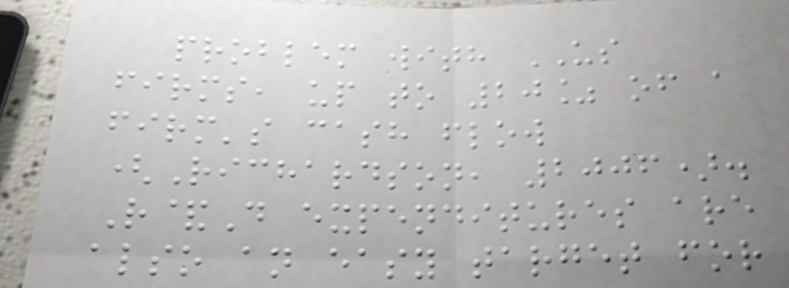problem with US
firms, up to 20% of a
firm's cash flow
(Richardson, 2006).
R&D expenditures are
also an easy target for
